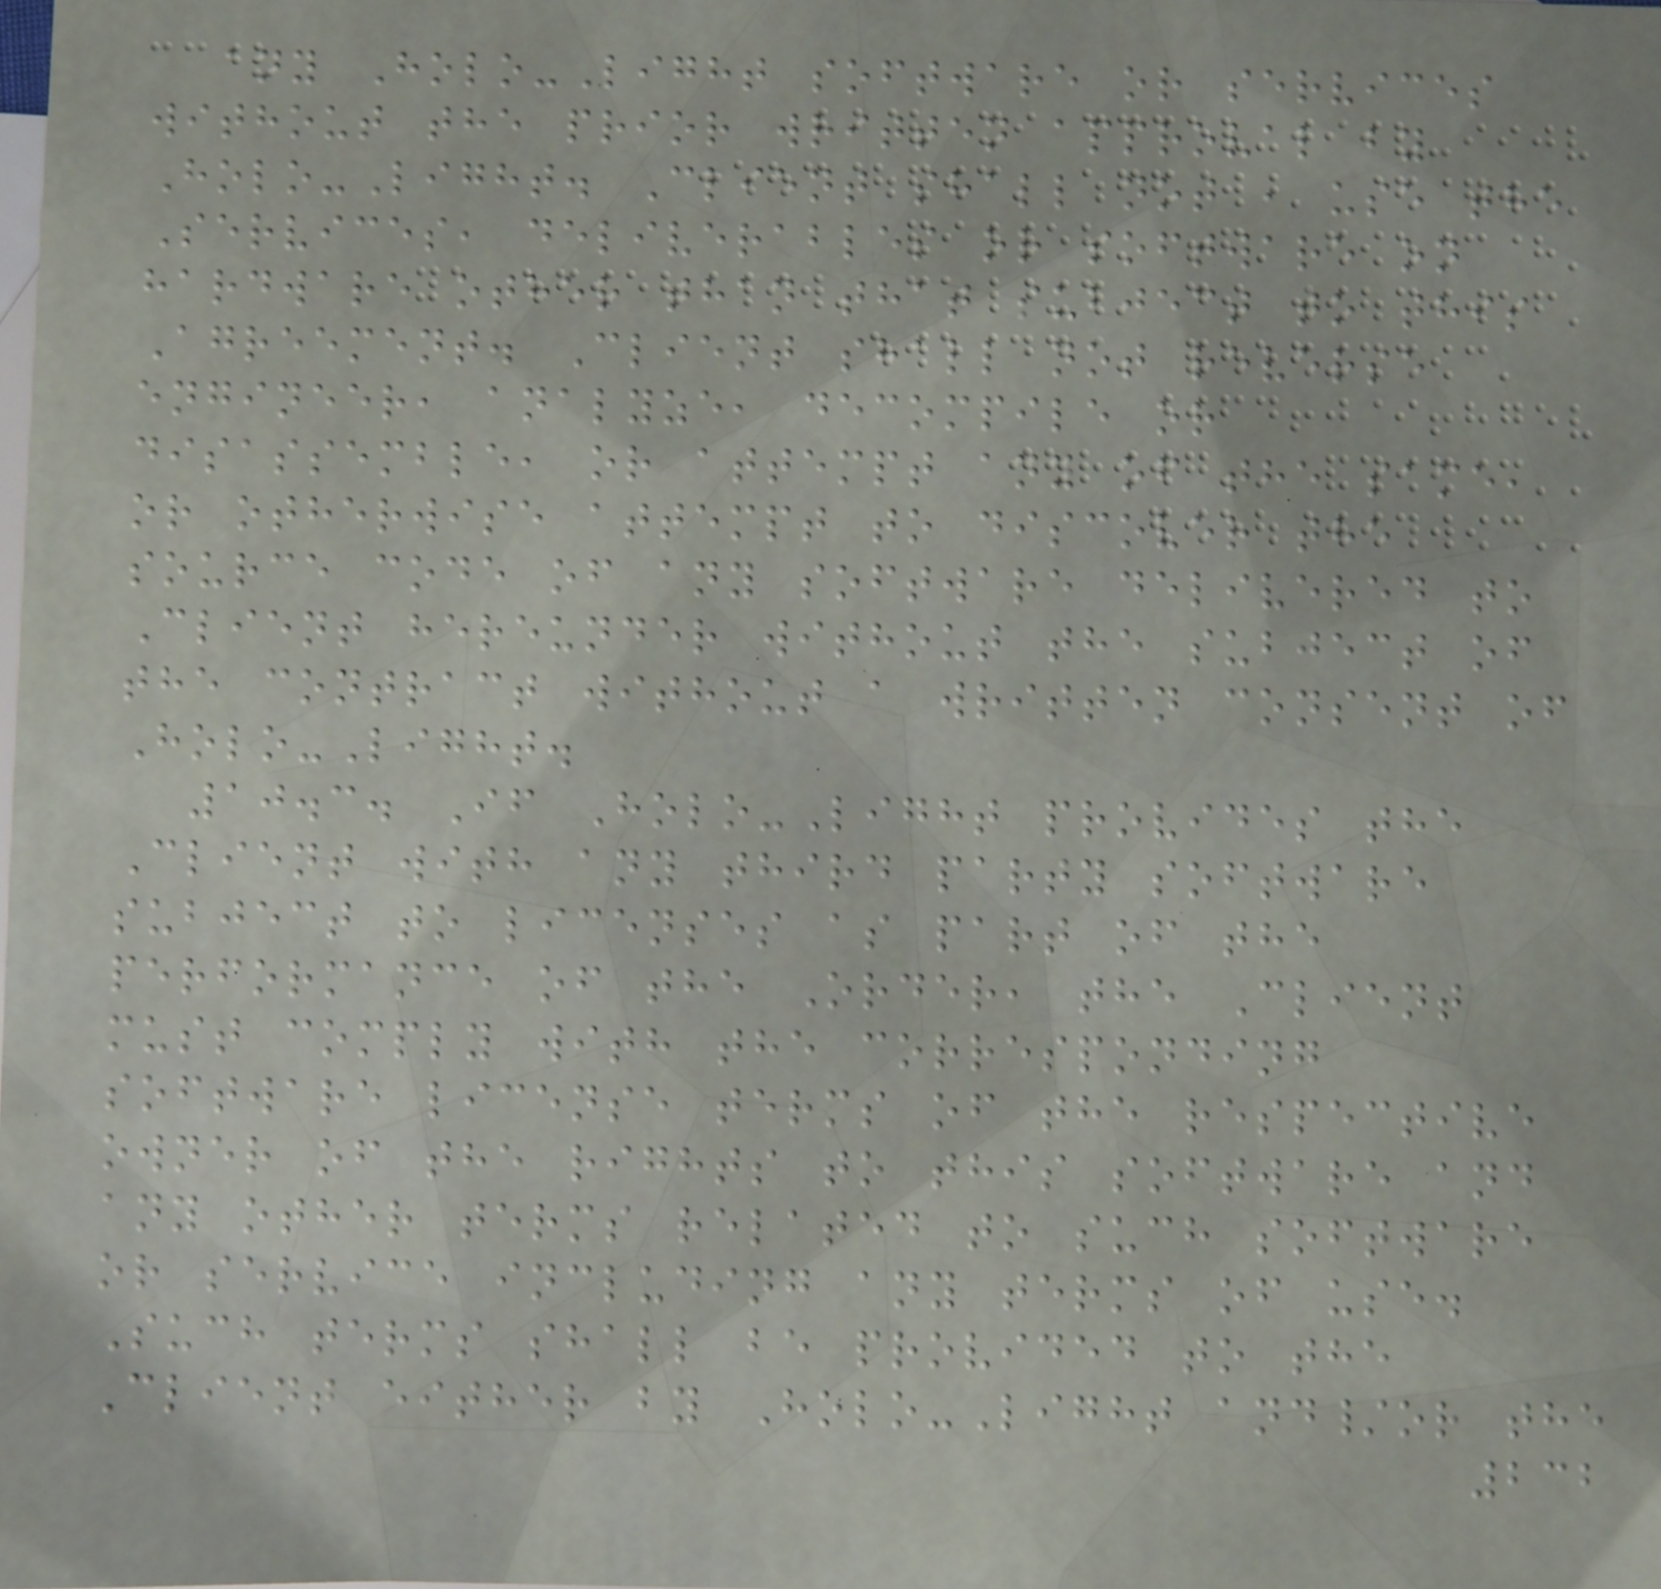any Holo-Light software or services
without the prior written approval by
Holo-Light. Client shall not , use the
Services, deliverables or software on
hardware other than that subject to this
Agreement. Client shall not reverse
engineer, analyze, decompile or
disassemble, or attempt any of the same,
or otherwise attempt to discover the
source code of any software delivered to
Client hereunder without the subject of
the contract without a written consent of
Holo-Light.
10.3. If Holo-Light provides the
Client with any third party software
subject to licenses as part of the
performance of the Order, the Client
must comply with the corresponding
software license terms of the respective
owner of the rights to this software and
any other terms related to such software
or service including any terms of use.
Such terms shall be provided to the
Client either by Holo-Light and/or the
232
